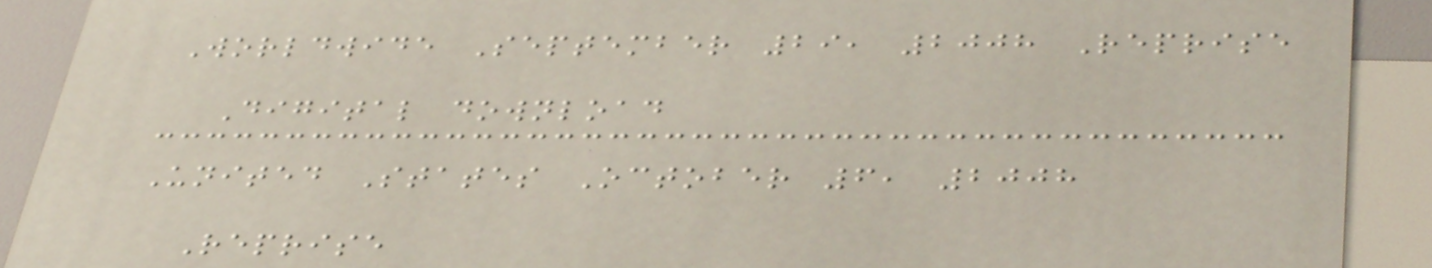Worldwide September 29, 2008 Reprise
Digital download
United States October 6, 2008
Reprise
